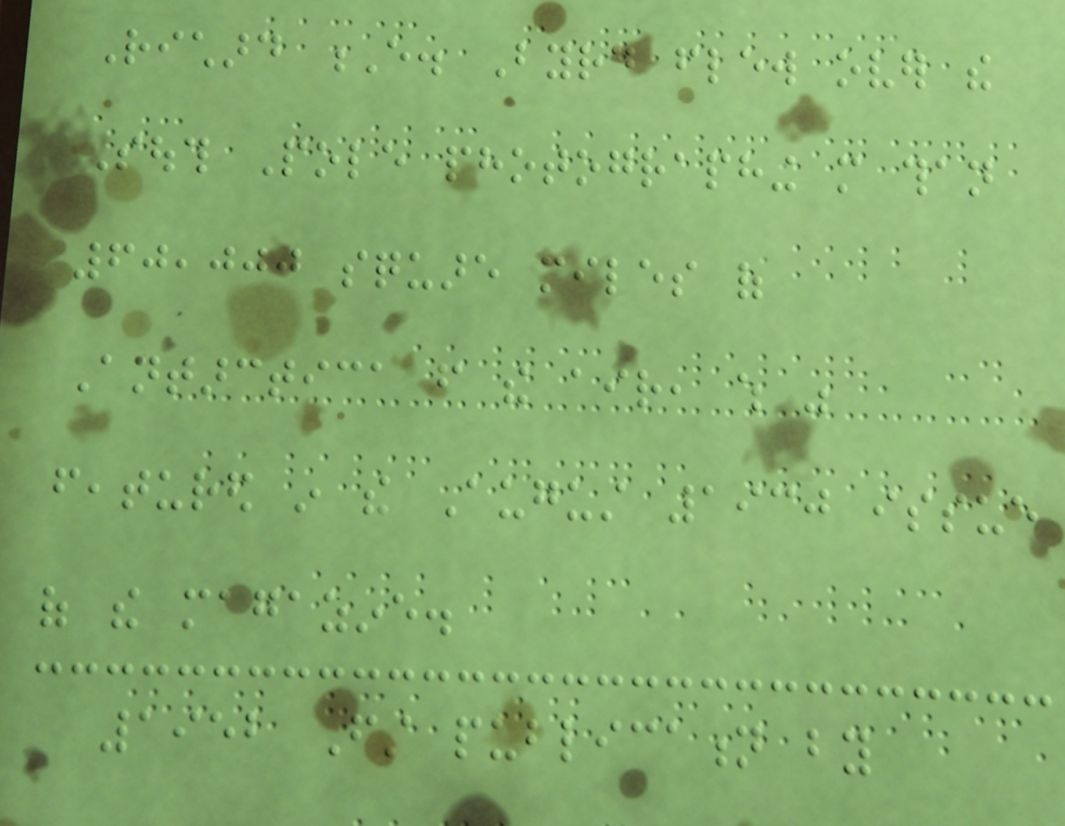Richard E. Byrd flew over the
South Pole photographing more than
60,000 square miles of
Antarctica from the air, which was
featured in the August 1930 issue
of the magazine.
1952 First publication by
